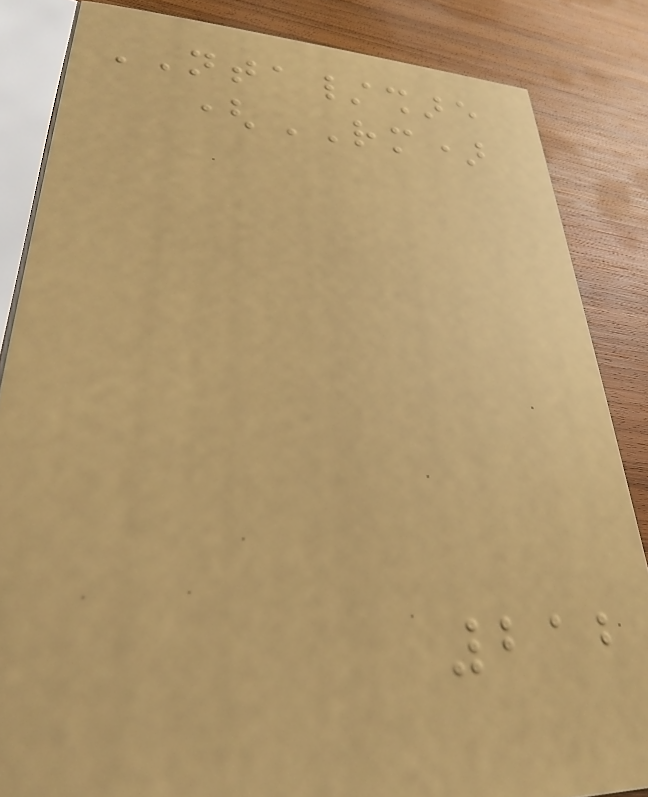NTA/share
(RM)
212
